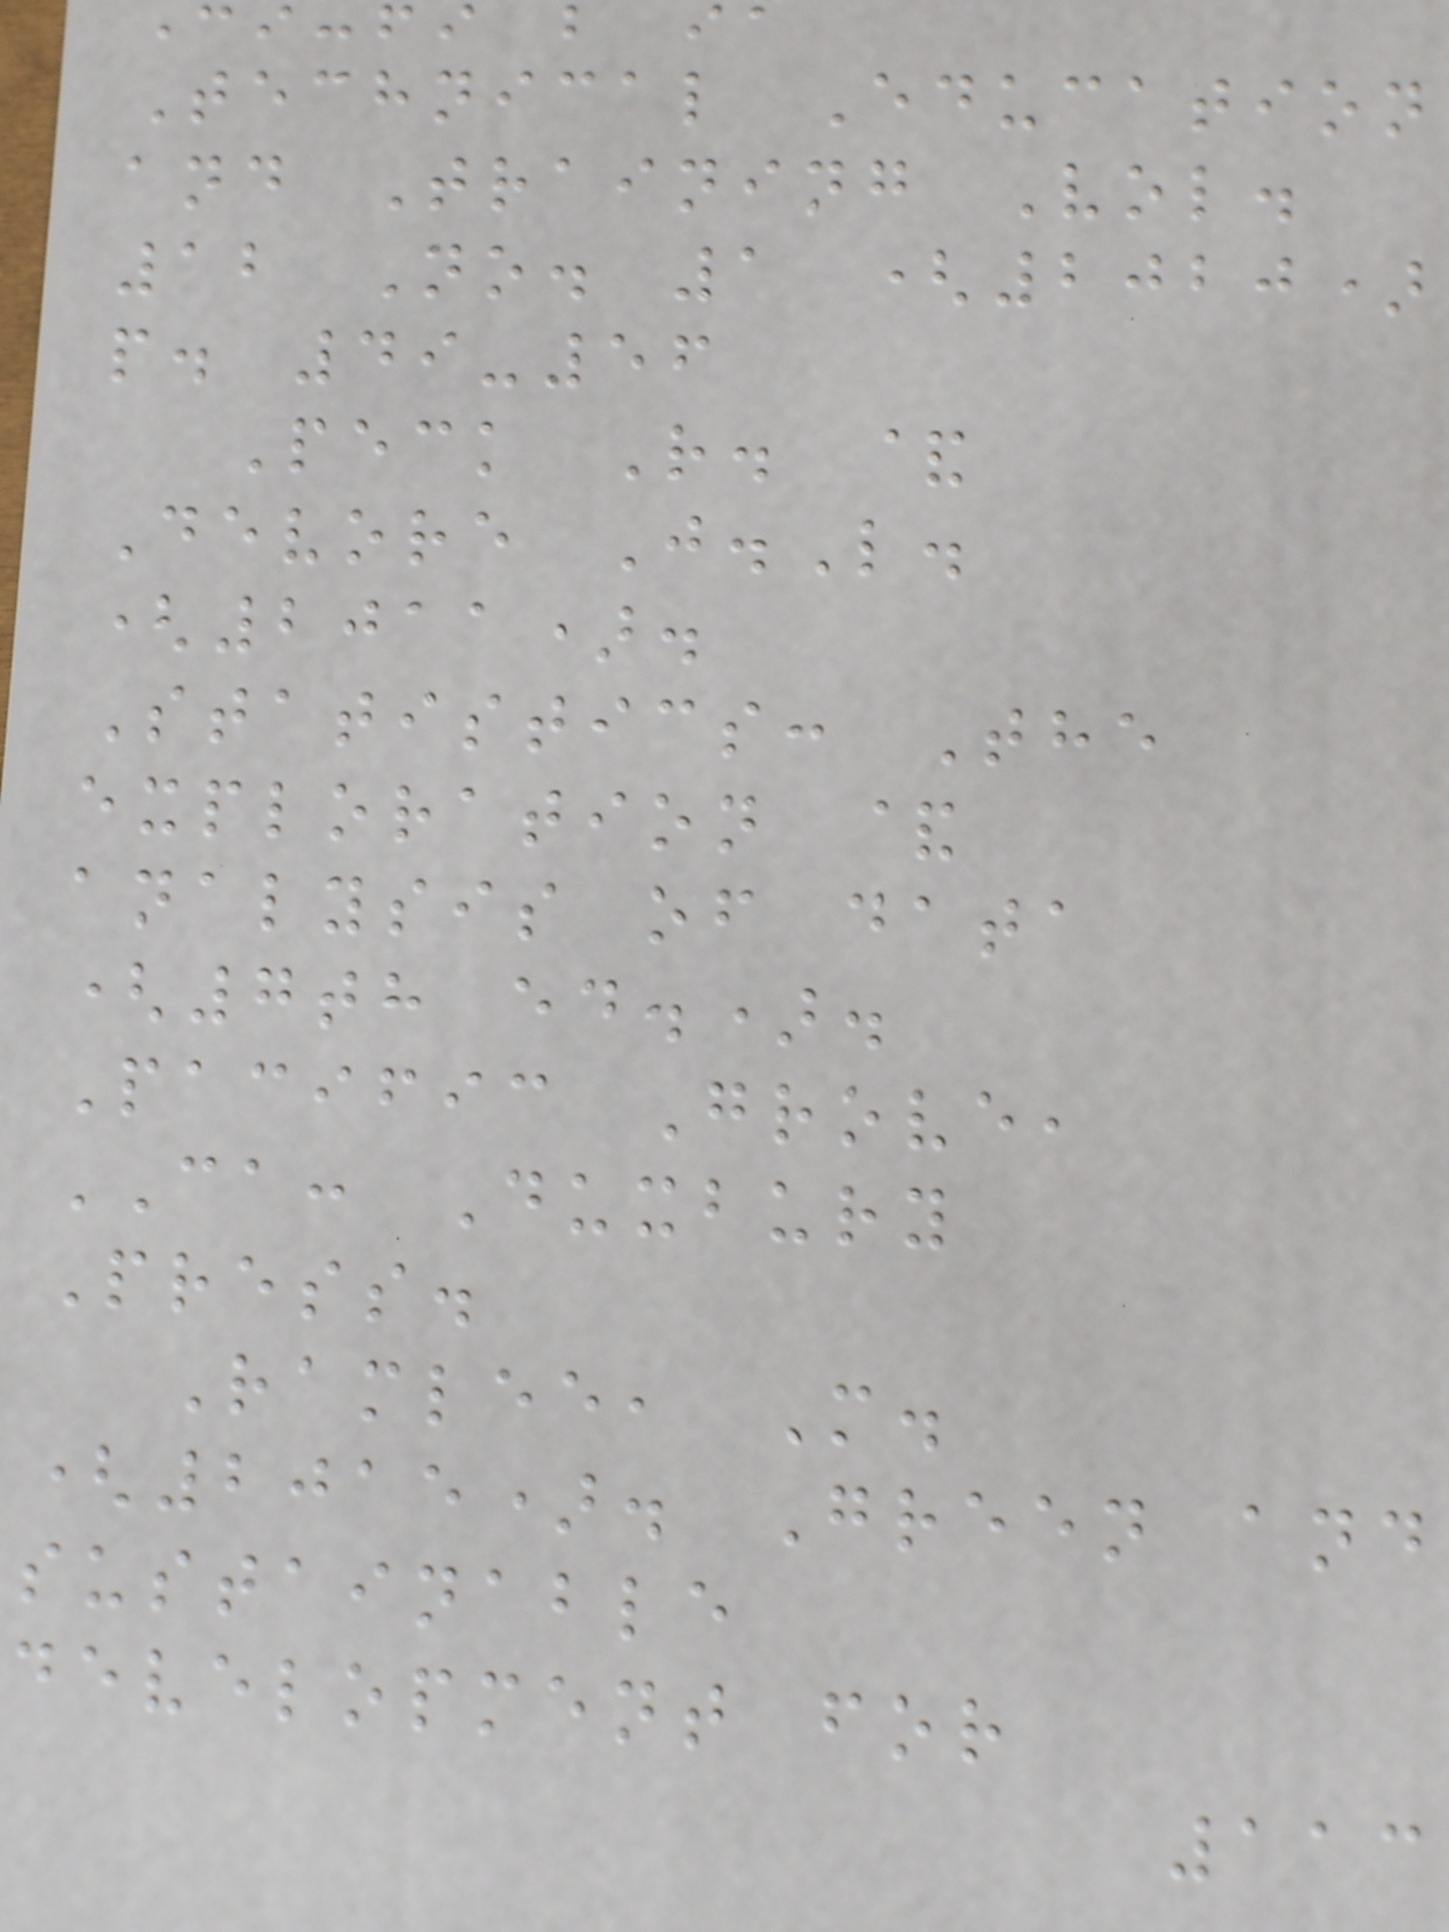Technical Education
and Training Vol.
12 No. 1 (2020)
p. 49-56
Peck R. &
Devore J.L.
(2011).
Statistics: The
exploration &
analysis of data
(7th ed.).
Pacific Grove,
CA: Duxbury
Press.
Ramlee, M.
(2015). Green and
sustainable
development for
113
